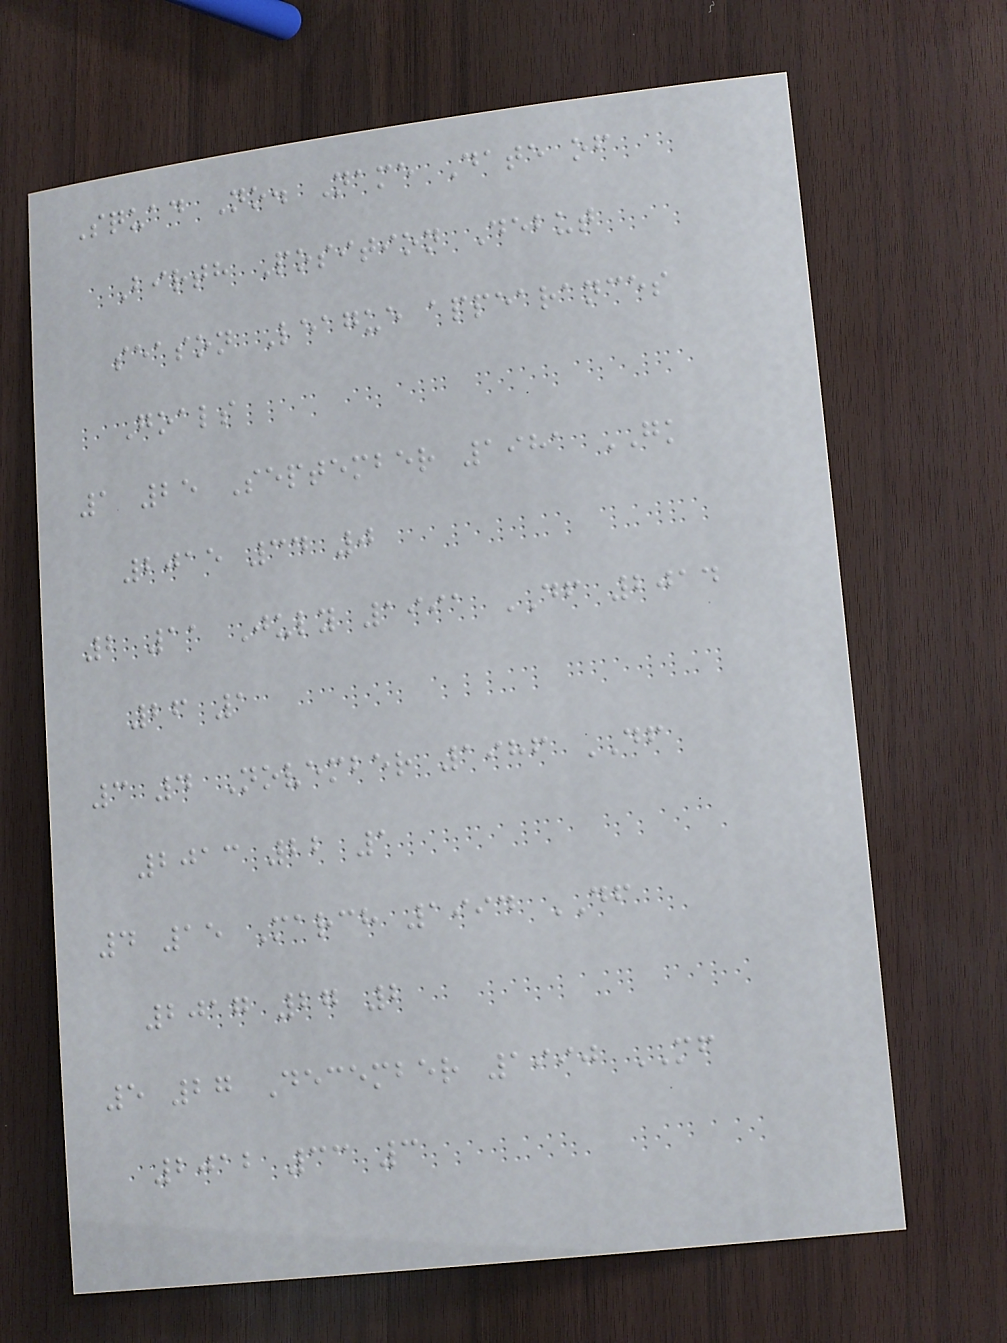Squad No. Name Date of
Birth Position Debut
season League appearances
Goals
1 25 September 1981 GK
2015 34 0
2 11 July 1991 DF 2014
26 1
3 4 November 1986 DF
2013 22 1
4 15 March 1994 DF
2017 27 2
5 27 December 1990 MF
2012 33 3
